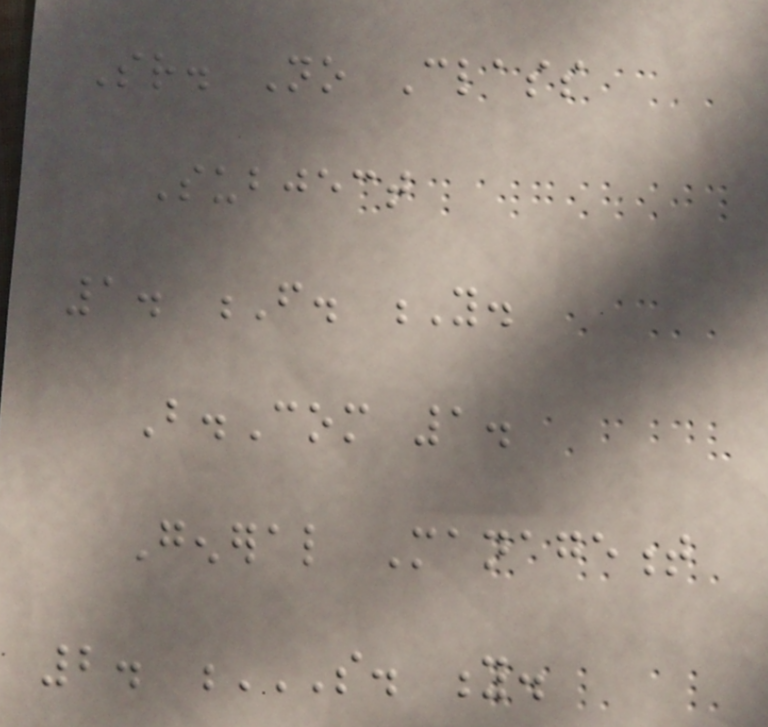Sr. No Class
Subject
1. F. Y.
B.Com 1.
General Management
2. S. Y.
